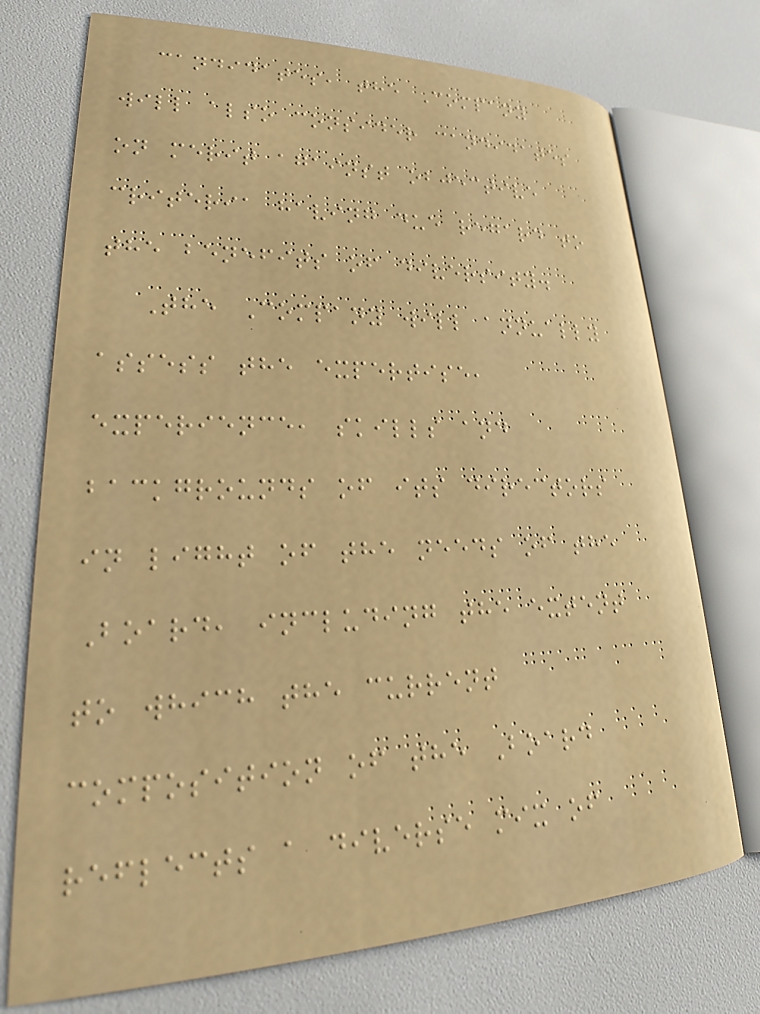candidates, the Company
will also consider candidates
on merit against objective
criteria having due regard to
the benefits of diversity.
The Company will annually
assess the expertise,
experience, skills and
backgrounds of its directors
in light of the needs of the
Board, including the extent
to which the current
composition of the Board
reflects a diverse mix of
